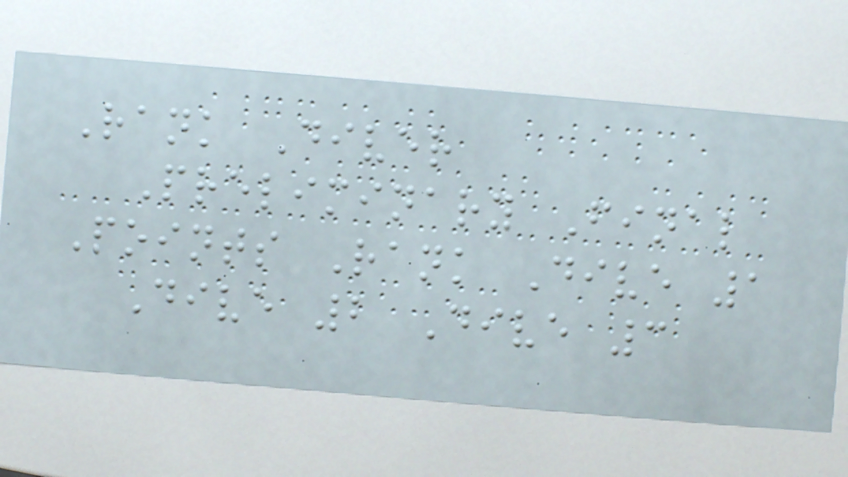Rank Diver
Preliminary Final
Points Rank Dive 1
Dive 2 Dive 3
